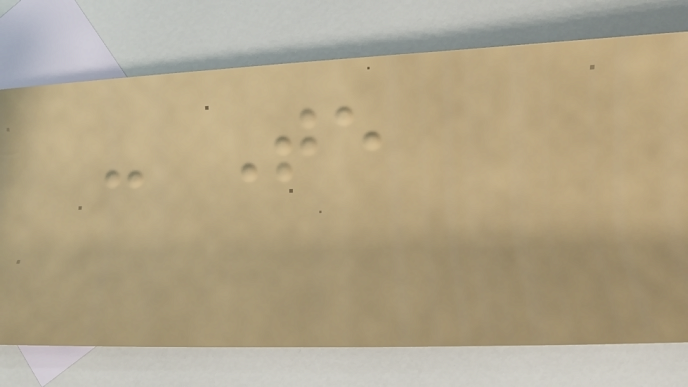- Te
